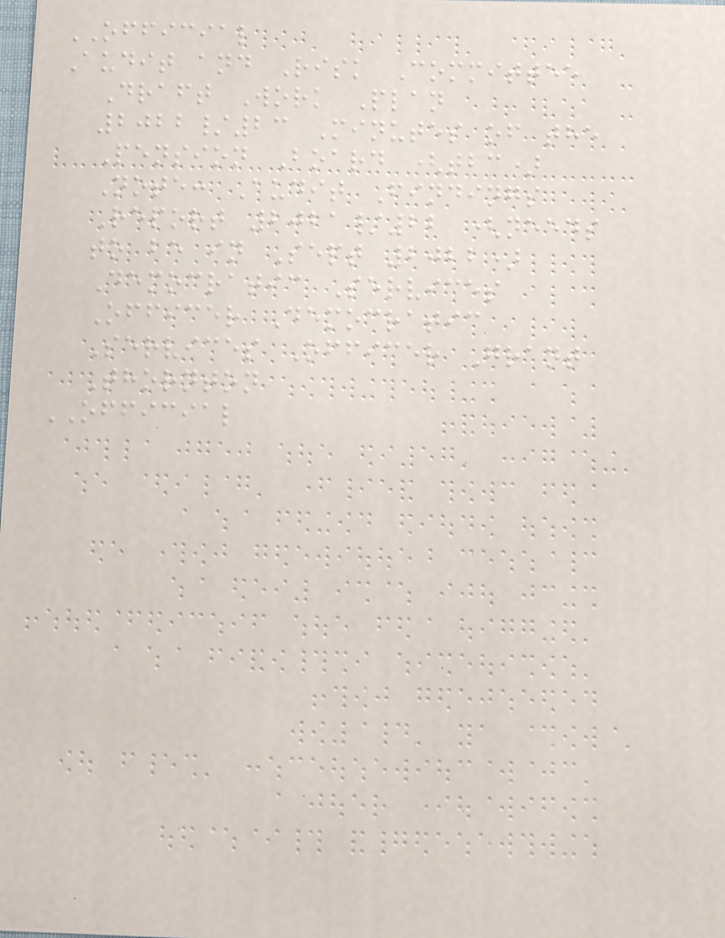OFFICIAL
Audit and Risk Committee
Draft Work Plan
2022/23 Minutes of the
Pension Board (tbc)
Note: Audit Findings
Report 2021/22 (needs
to be in Sept 2022)
Democratic Services
Officer Democratic
Services Officer Grant
Thornton
OFFICIAL
